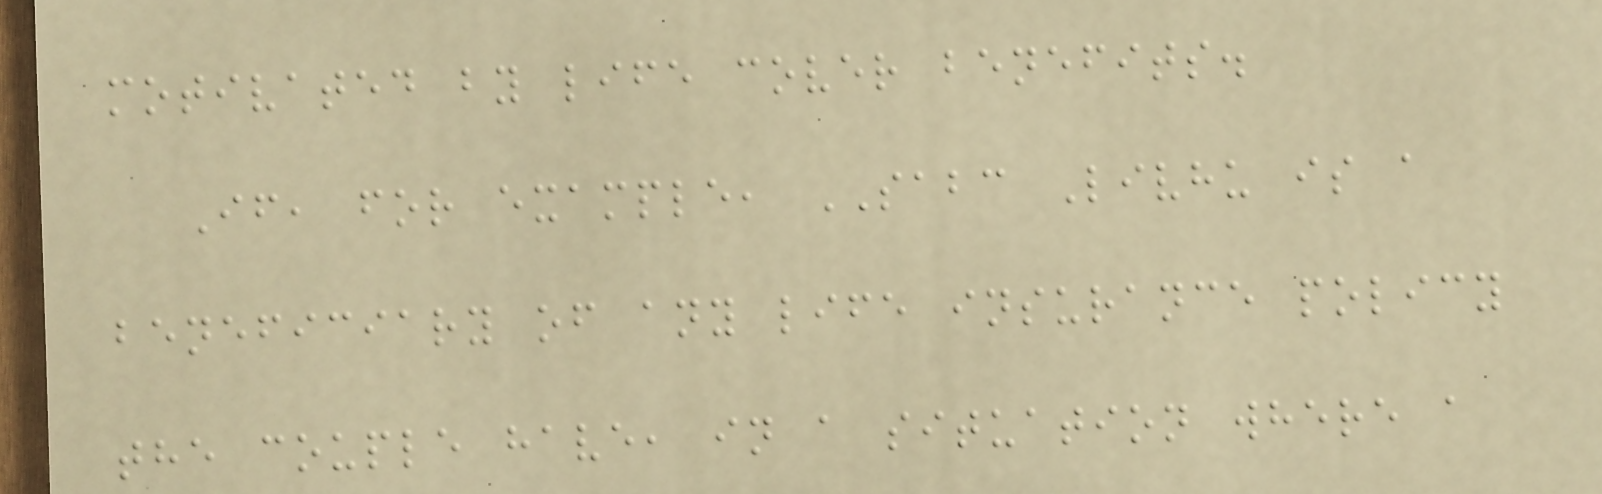motivated by life cover benefits.
If, for example, SABC Livhu is a
beneficiary of any life insurance policy
the couple have, in a situation where a
